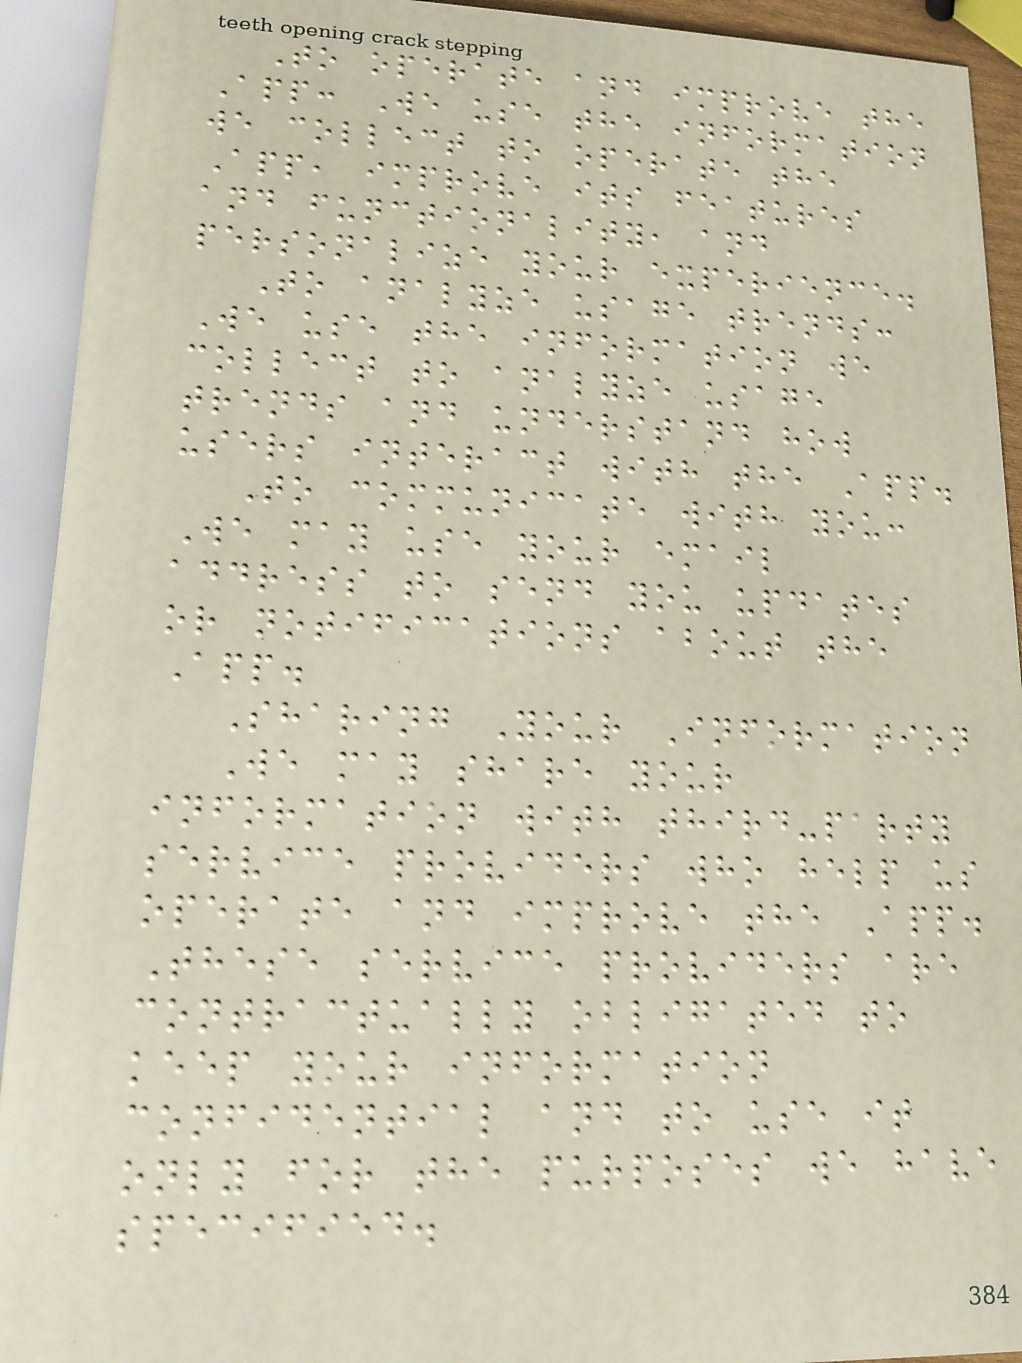To operate and improve the
App: We use the information
we collect to operate the
App, improve its features
and functionality, and
personalize your experience.
To analyze usage trends:
We use the information we
collect to analyze usage
trends and understand how
users interact with the App.
To communicate with you:
We may use your email
address to send you updates
or notifications about the
App.
Sharing Your Information
We may share your
information with third-party
service providers who help us
operate and improve the App.
These service providers are
contractually obligated to
keep your information
confidential and to use it
only for the purposes we have
specified.
